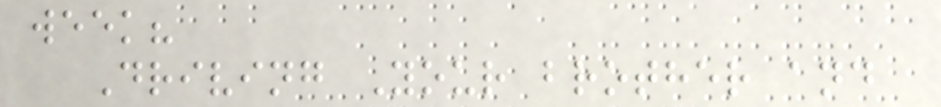week?
Driving Your brother and
